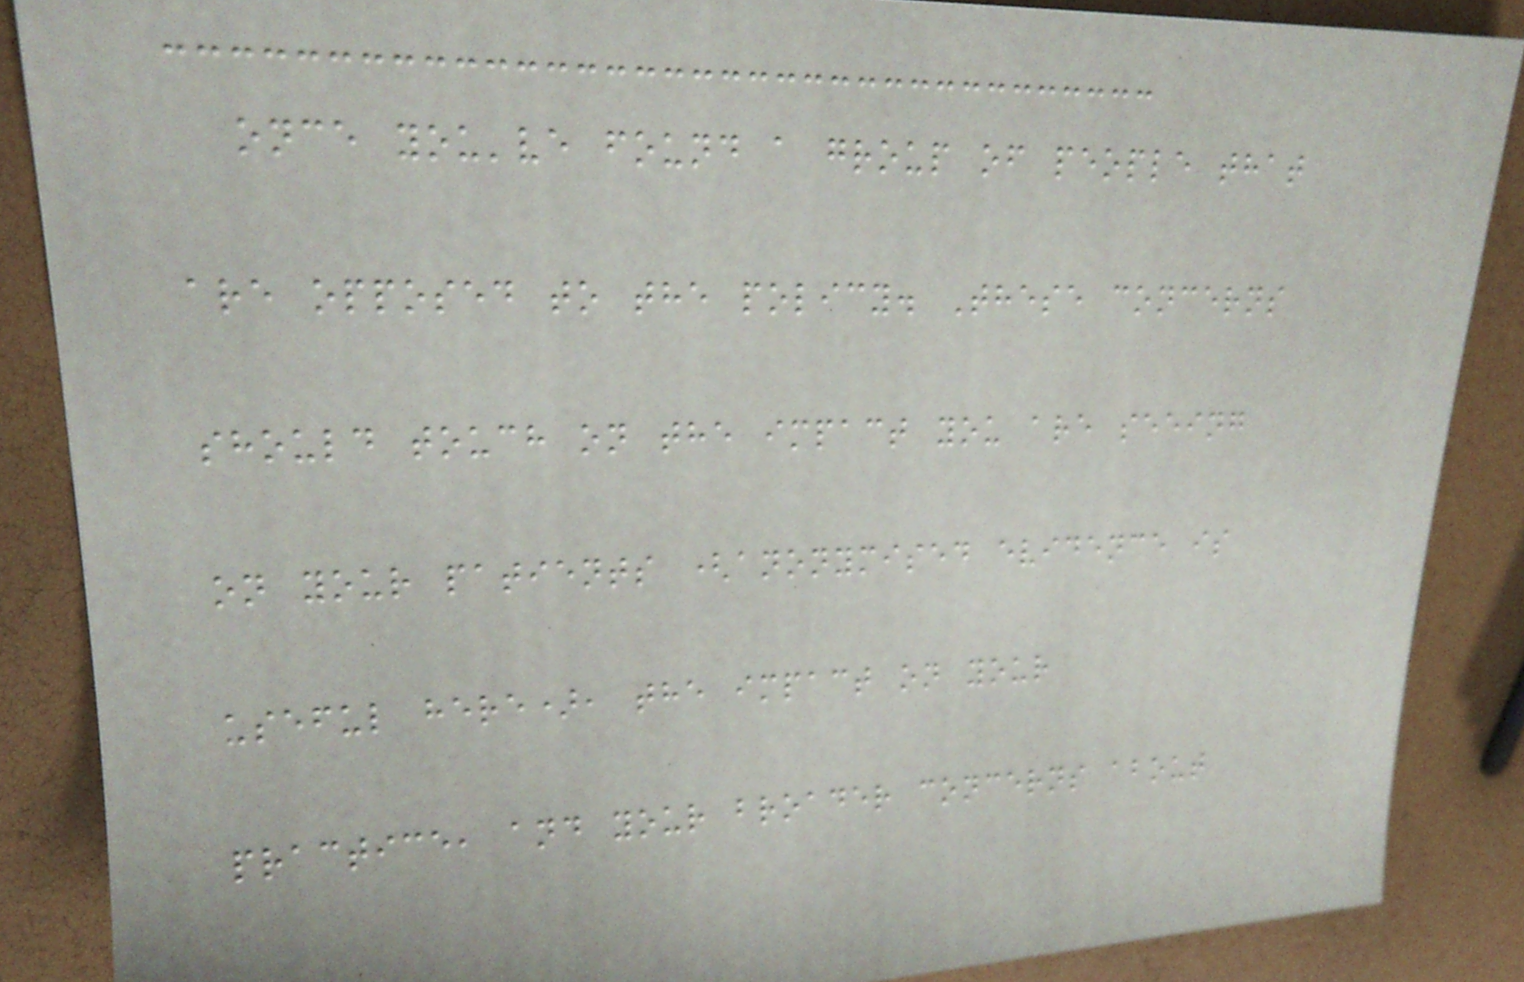once you've found a group of people that
are opposed to the policy. These concerns
should touch on the impact you are seeing
on your patients (anonymised evidence is
useful here), the impact on your
practice, and your broader concerns about
